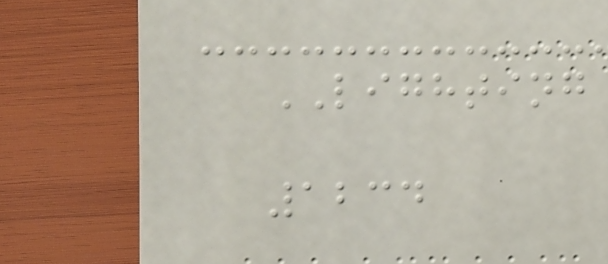LIGHTING
1234
